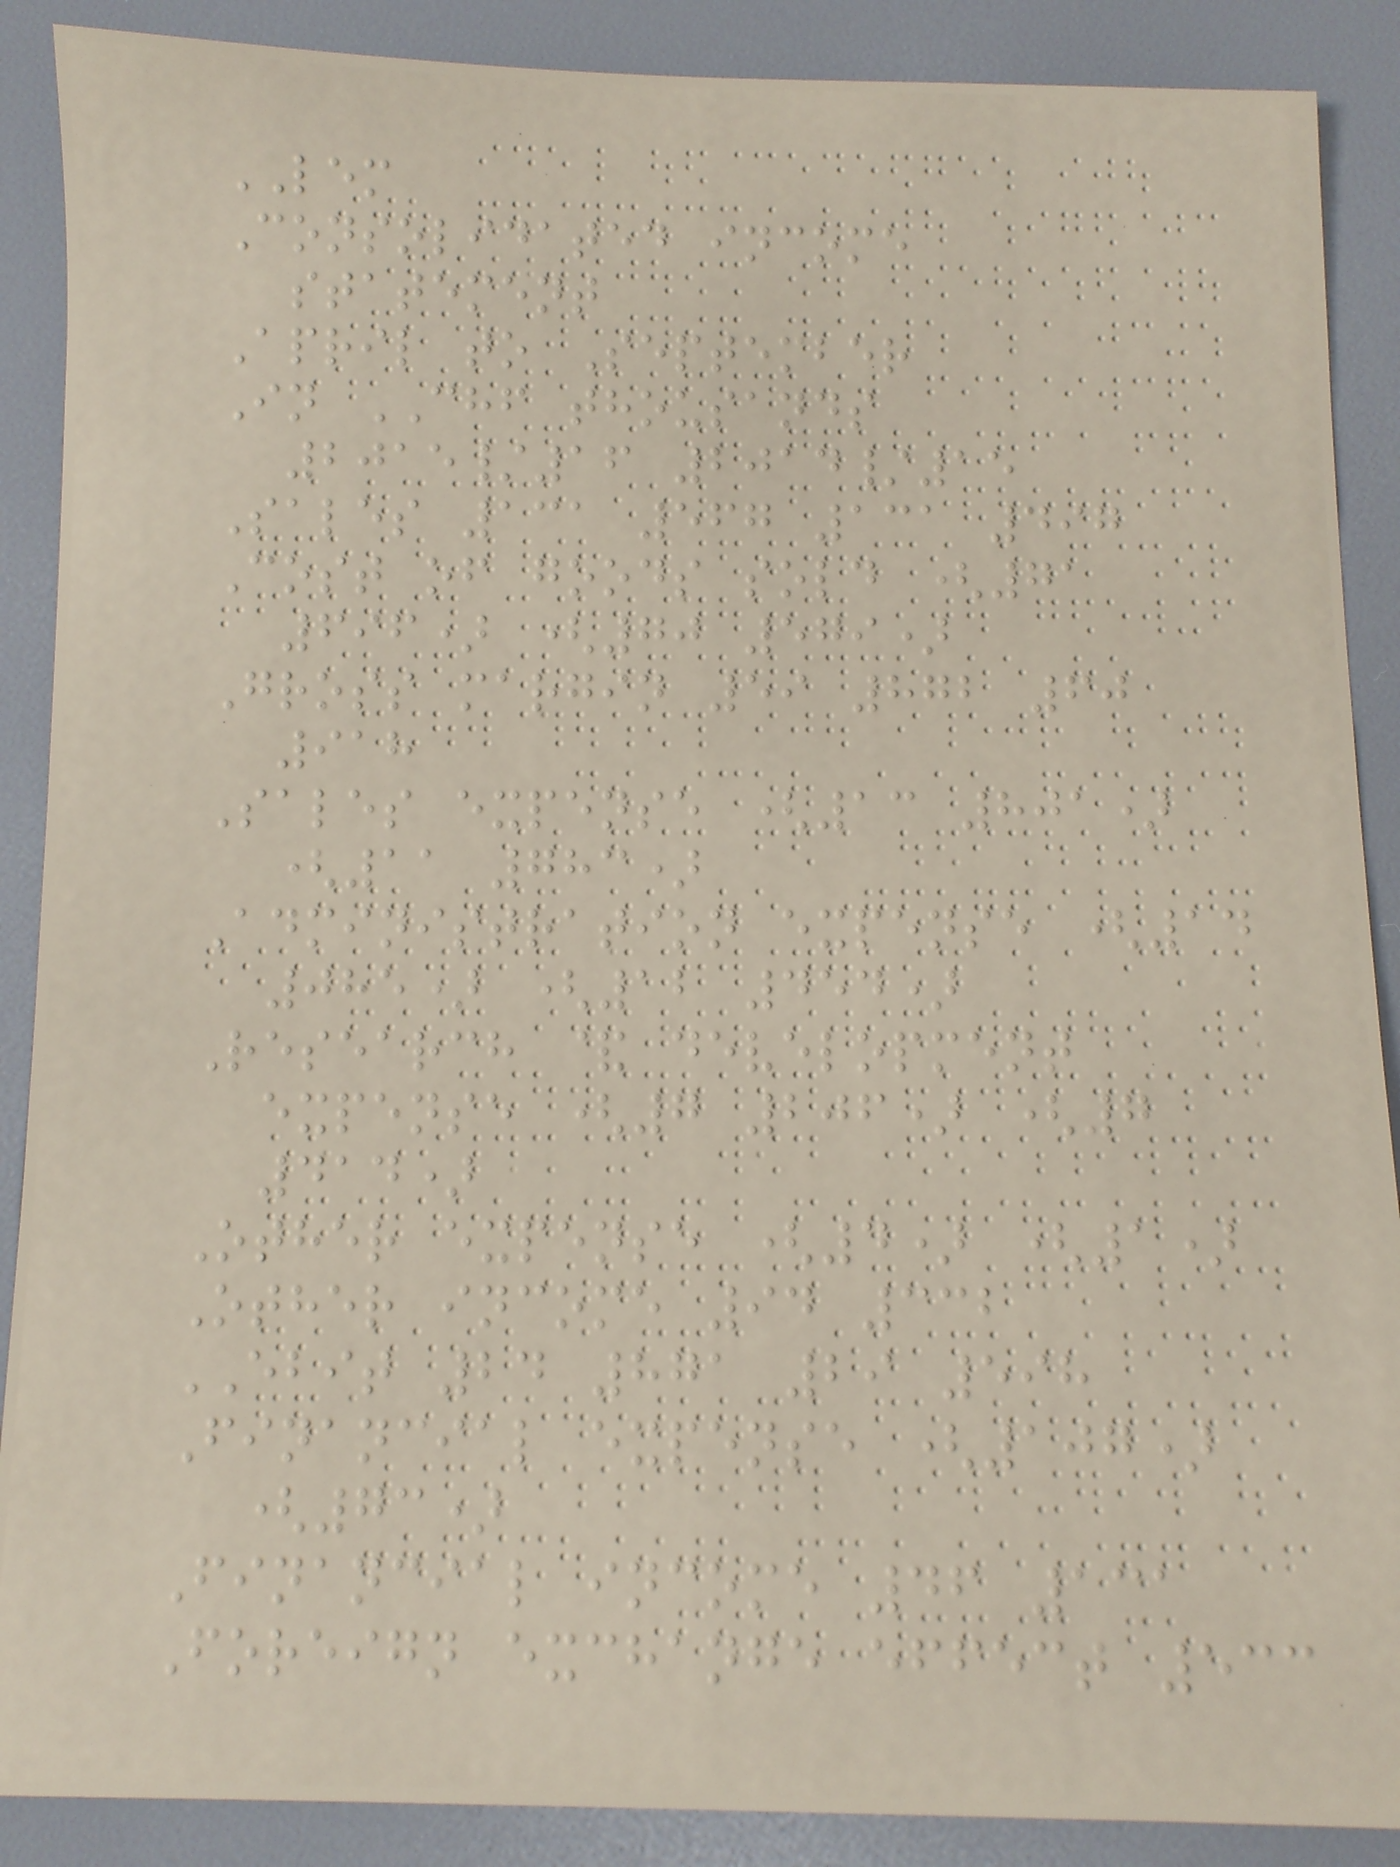LEM
Consolidated income
statement
April to September
In CHF thousands
2015/16 2014/15
Sales 131 567 131 497
Cost of goods sold (71
696) (70 579)
Gross margin 59 872 60
918
Sales expense (13 801)
(11 783)
Administration expense (14
085) (12 454)
Research & development
expense (7 206) (7
414)
Other expense (4) (1)
Other income 94 332
EBIT 24 871 29 598
Financial expense (107)
(73)
Financial income 46 131
Foreign exchange effect 533
